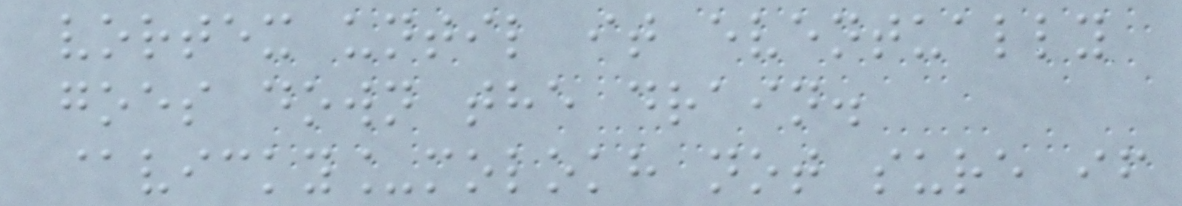vortex until it eventually
goes down the drain.
@vicky_molokh not sure if
